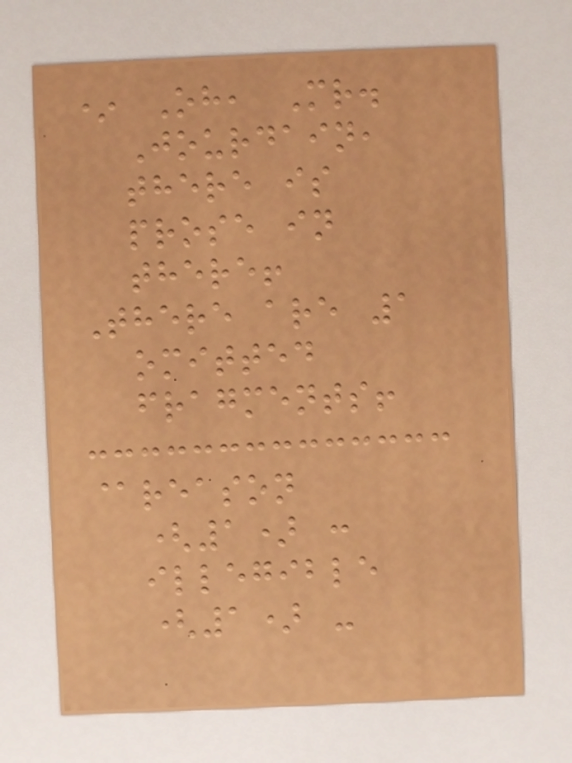* Oh, Mr.
Jourdain,
there is
prose in
there!
There are 1
omitted
fragments!
@reason
(1) :
illegible
(1) -
